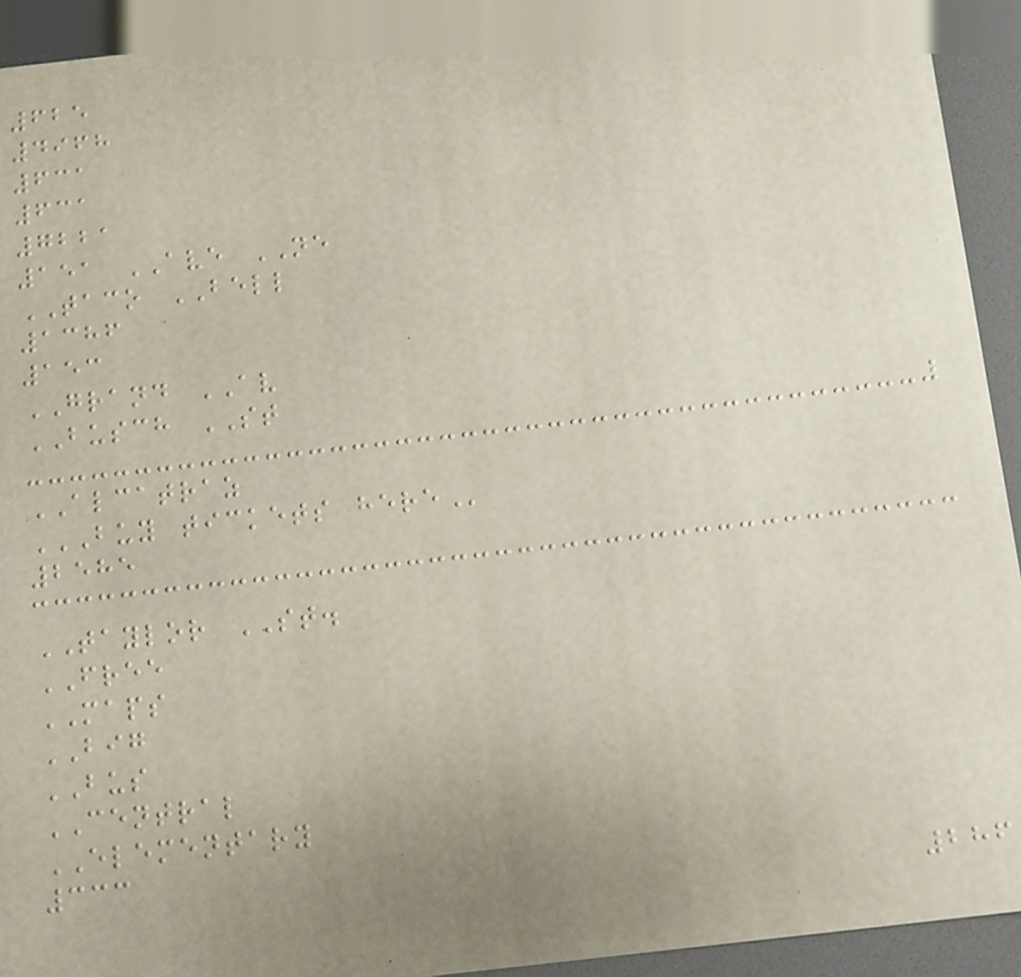625
4968
631
631
7221
151 AVE NE
TACO BELL
1386
153
GRAND AV
BUSCH ST
ALCATRAZ
BUY TICKETS HERE
2585
TAYLOR ST.
FREE
MAPS
BIG
BUS
CENTRAL
ELEMENTARY
333
286
